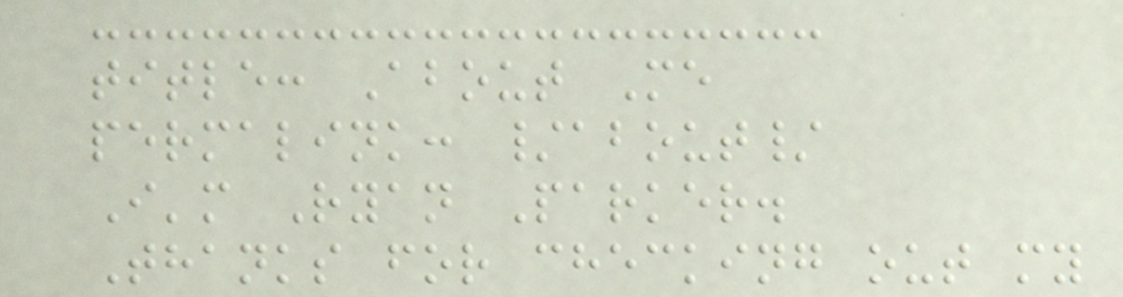title: About Me
permalink: /about/
I'm Ryan Parker.
Thanks for checking out my
